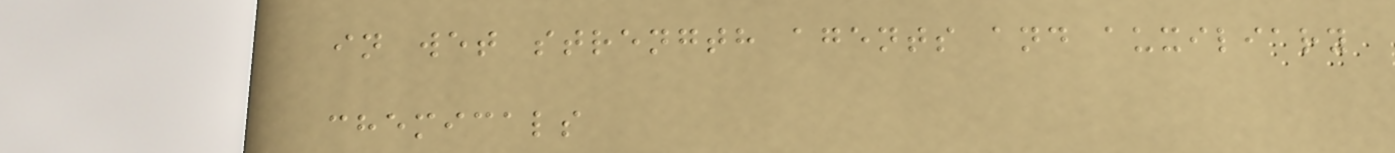in wet strength agents and auxiliary
chemicals
